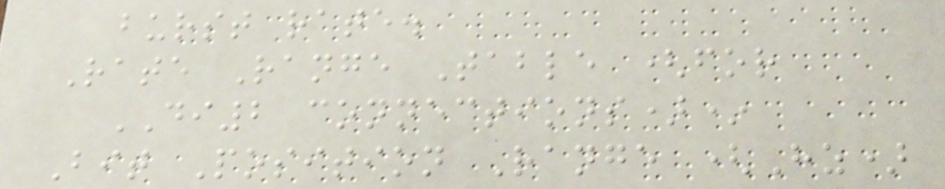burst rate.
Rate Range Table (for
DI2 connections)*
Bit Position Range (Hz)
